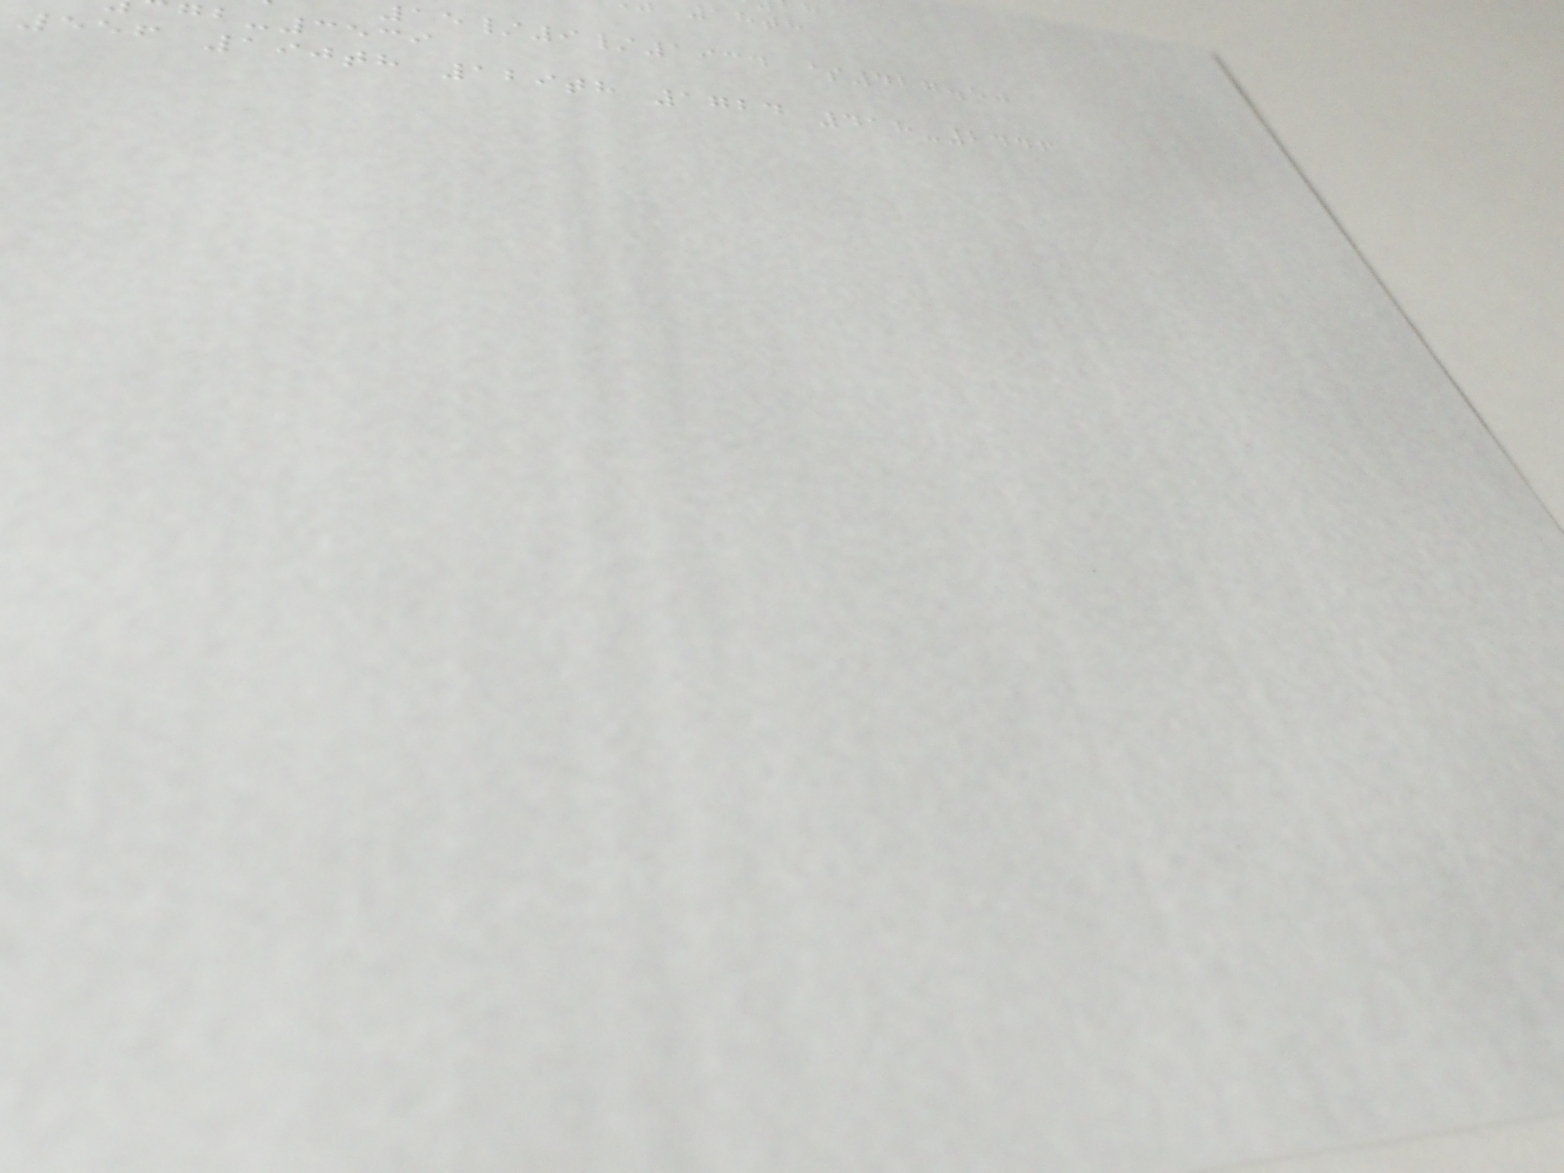15/9/1934 $427.50
-3539
556 190th 129th 1724 418-2446
